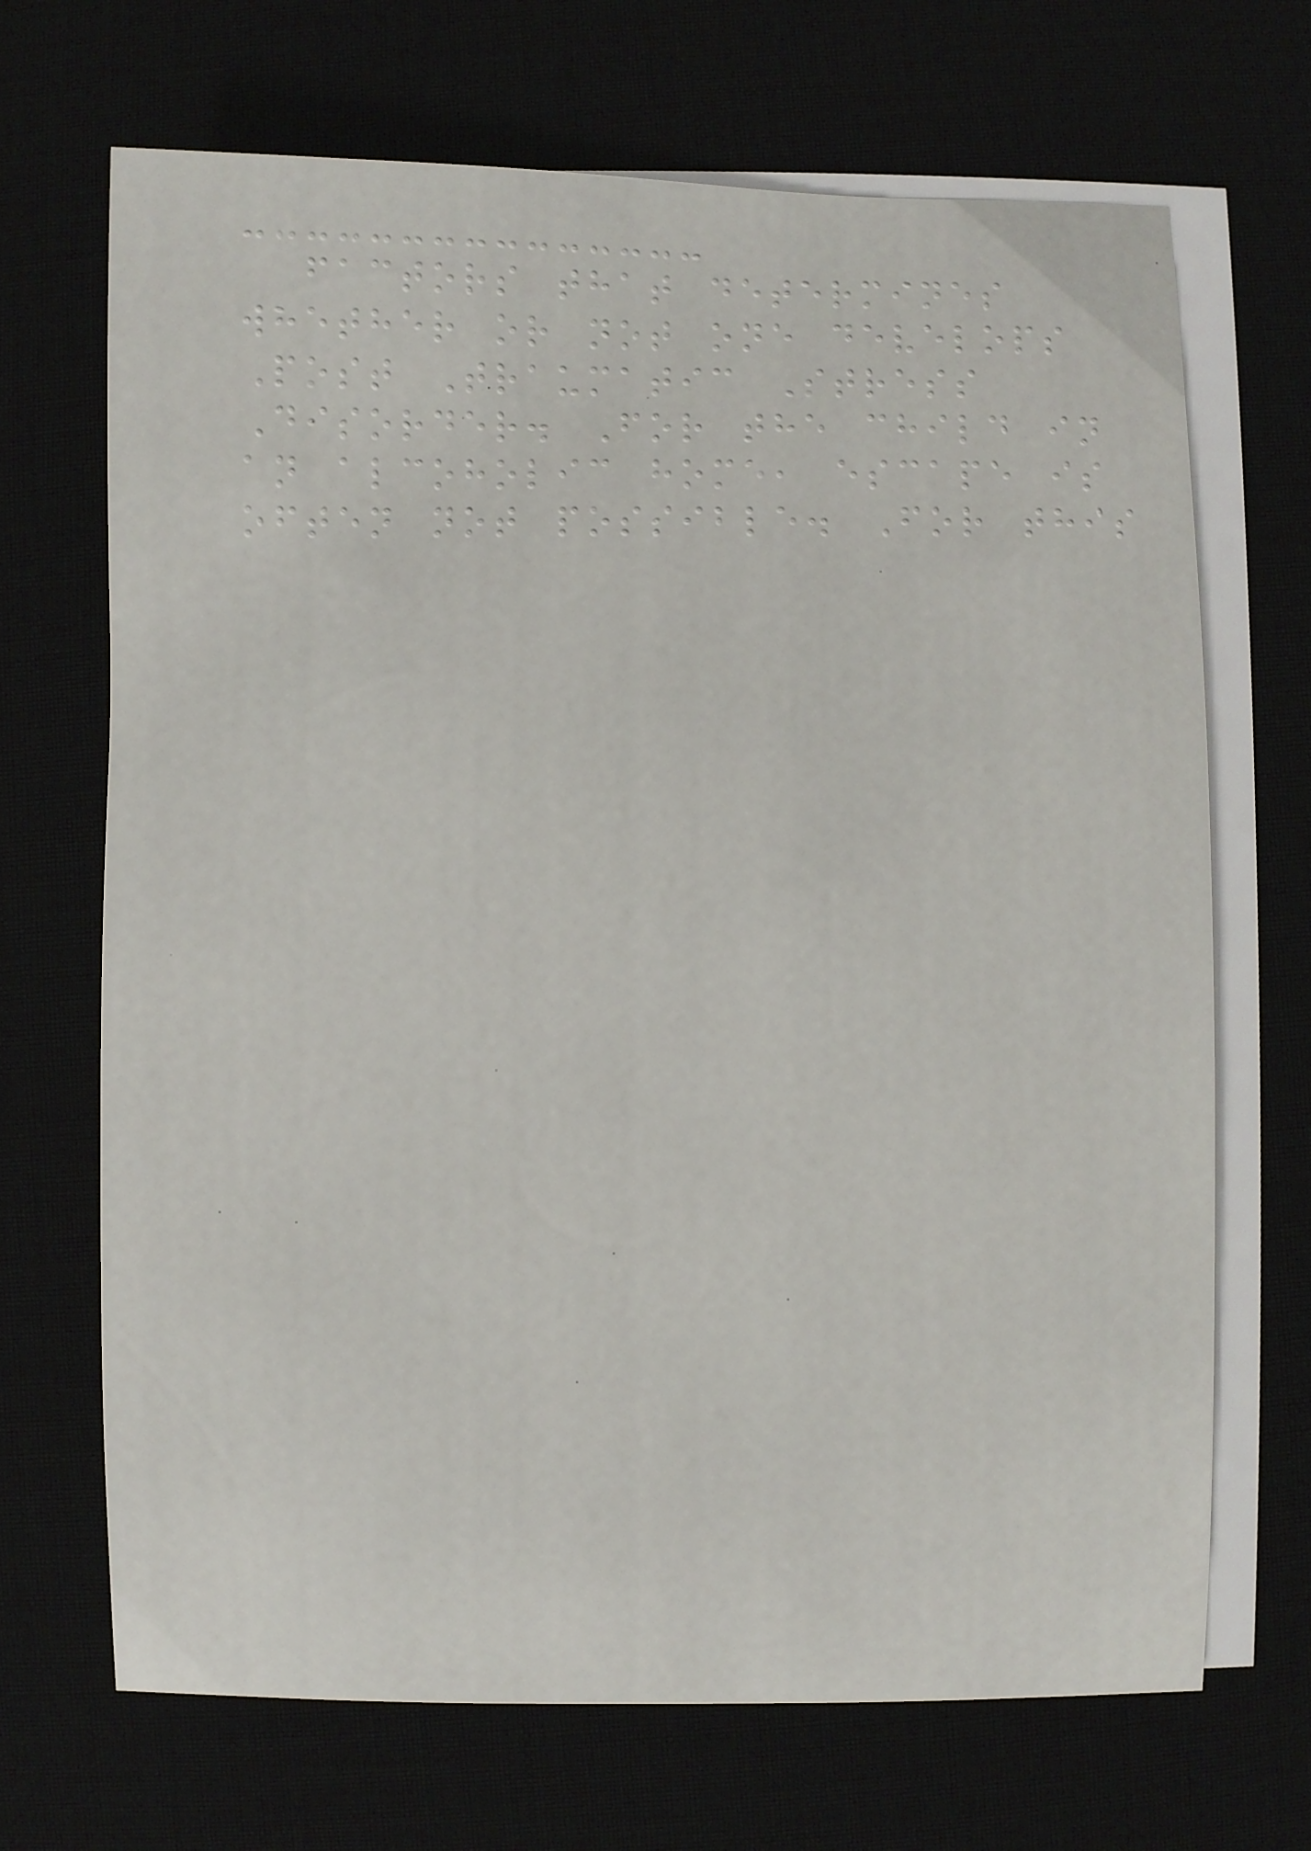factors that determines
whether or not one develops
Post Traumatic Stress
Disorder. For the child in
an alcoholic home, escape is
often not possible. For this
